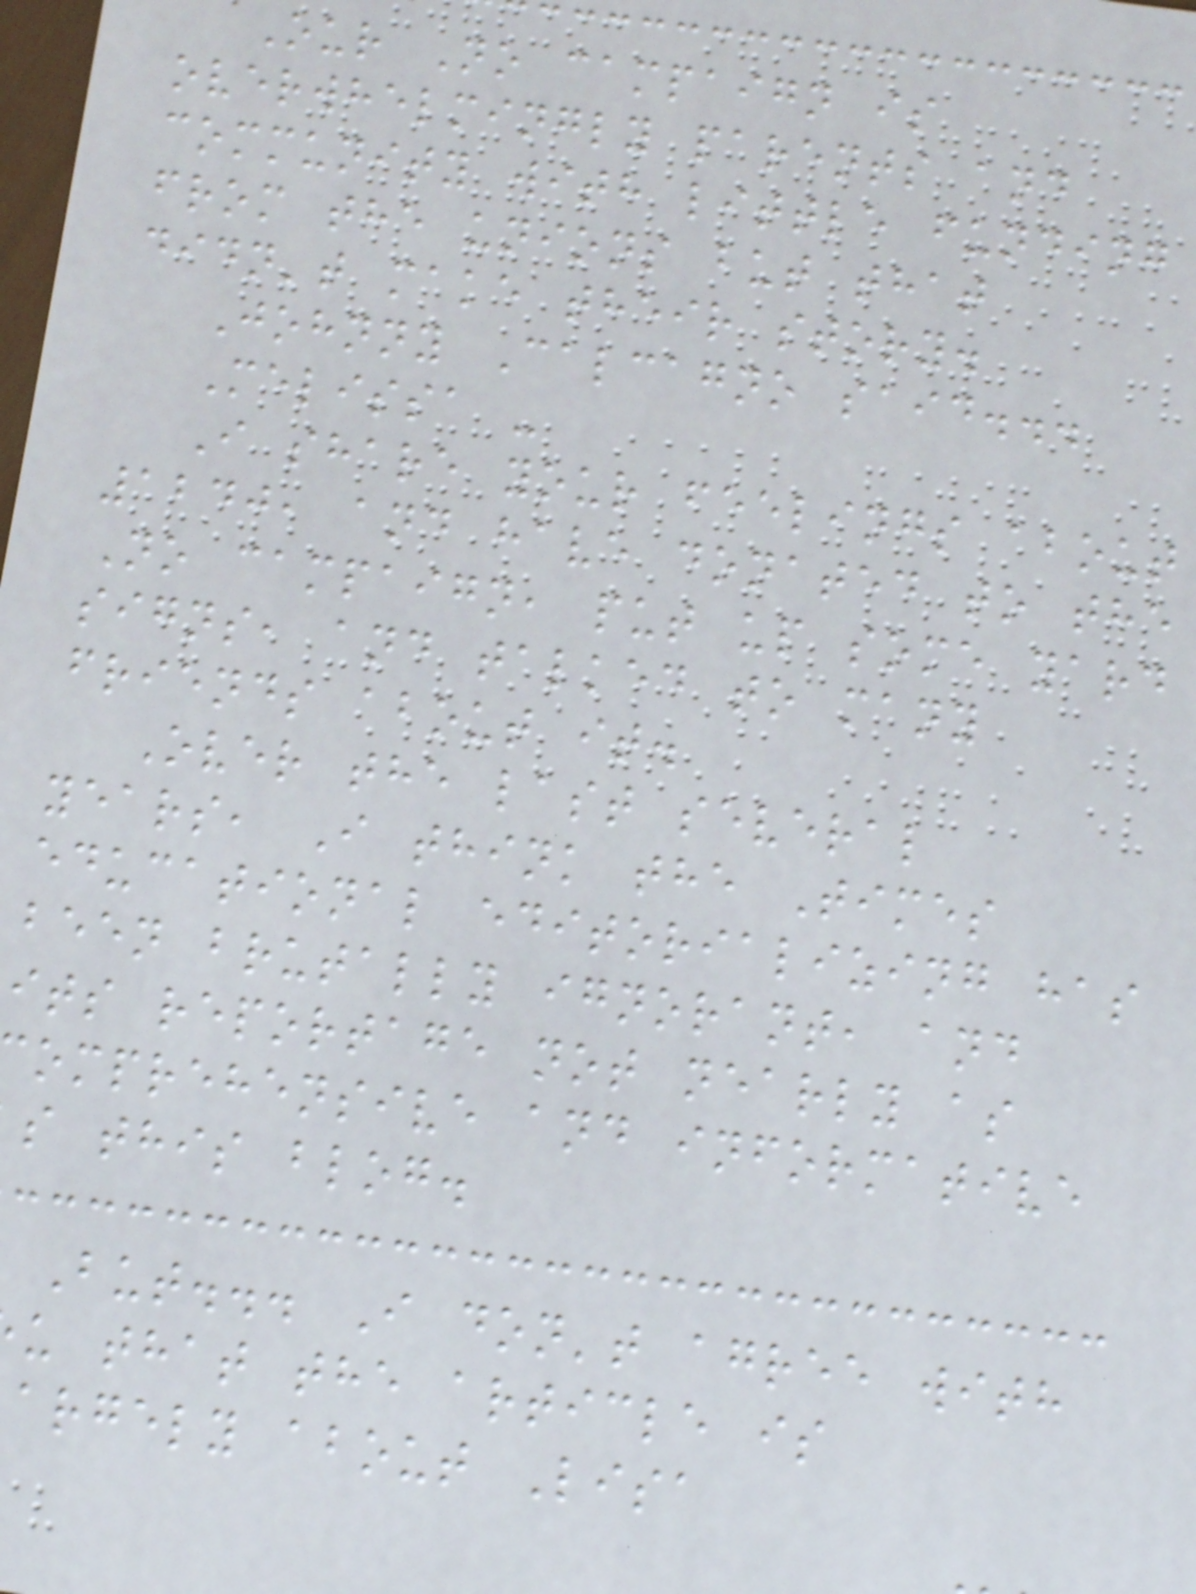Our No campaign is
overwhelmingly parents and
community with little funding
from the unions but that
didn't make their story.
Johnny Calcagno said...
Melissa -
I share your feelings about
1240, and have donated to the
No campaign, put up some yard
signs, and talked to many
friends about it.
Over the last several
years, I think the Times
educational editorializing has
been brutally ignorant, and
its reportage not nearly as
omprehensive and informative
s this blog.
But... I don't agree with
u that the article is
argely about Lisa
